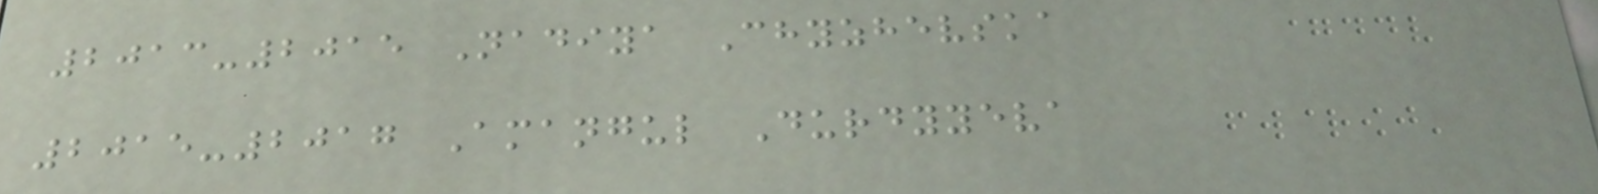2013-2015 Nadiya Chyzhevska
2015-2017 Amangul Durdyyeva
